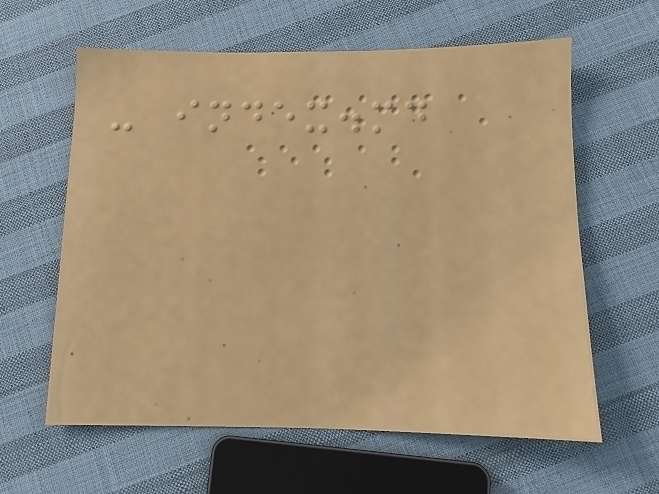- index.md
